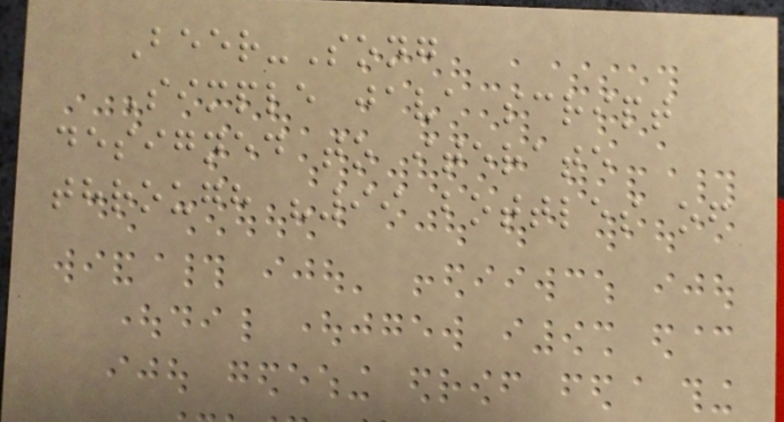Beer-Song
Simple java script
designed to iterate
through "99 bottles of
